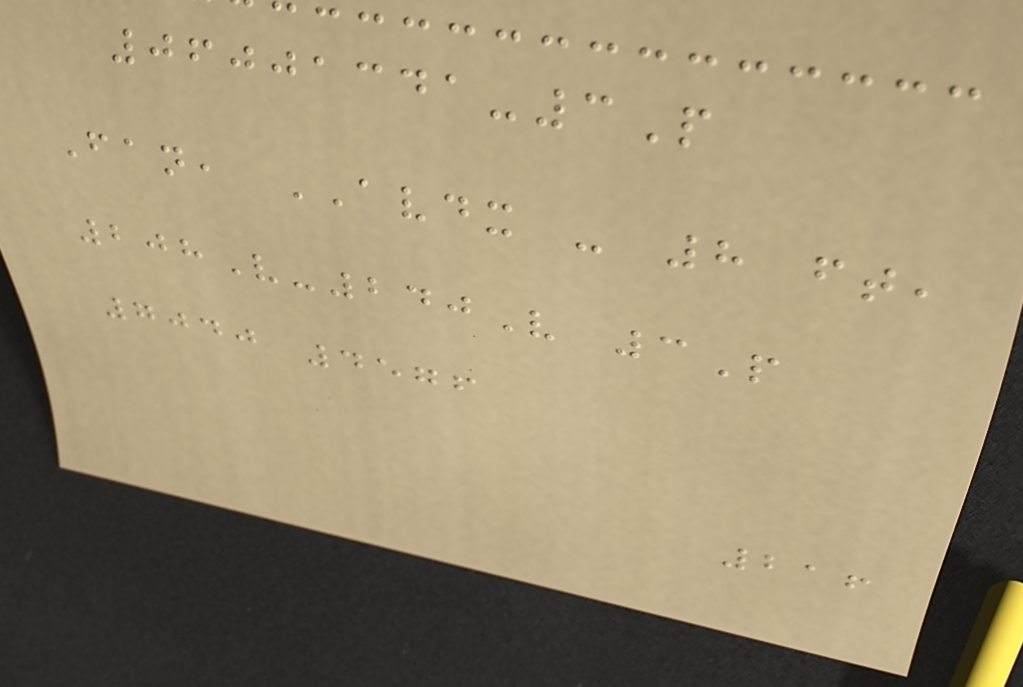06001341-3P
Fan, AVDX - 8 ft,
208V-240V 3P
7040 4576
216
